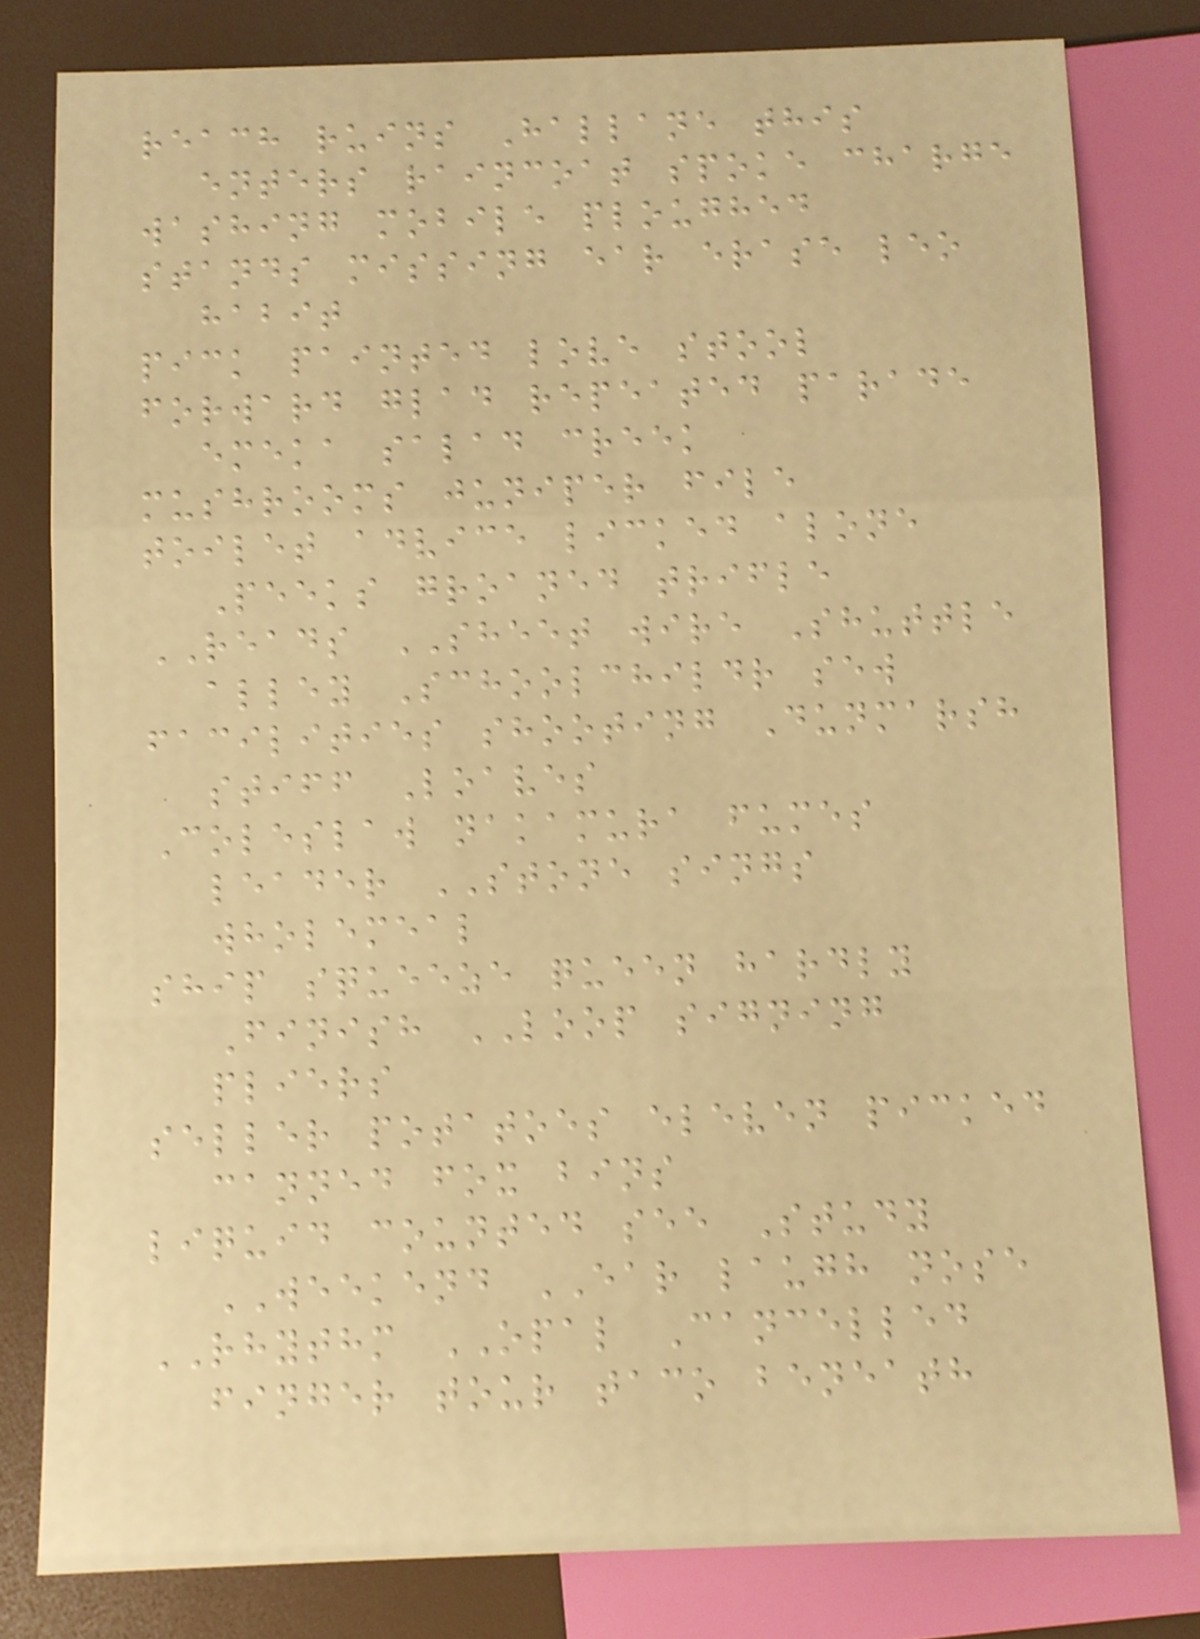reach ruins Hallane this
enters raincoat spoke charge
washing mobile ploughed
stands missing ear erase leo
habit
pick painted love stool
forward glad repeated parade
emeka salad creek
mushrooms juniper file
toilet advice licked alone
Peeks groaned trifle
READS SHEET wire Shuttle
alley Schoolchildr sew
facilities shooting Dunmarsh
stiff Loaves
Coleslaw nakamura fumes
leader STONE sings
wholemeal
ship squeeze queen hardly
Finish LOOP signing
pliers
seller potatoes eleven picked
canned fox bins
liquid counted see Study
WEEKEND EAR laugh nose
RHYTHM OPAL Cancelled
finger tour taco beneath
